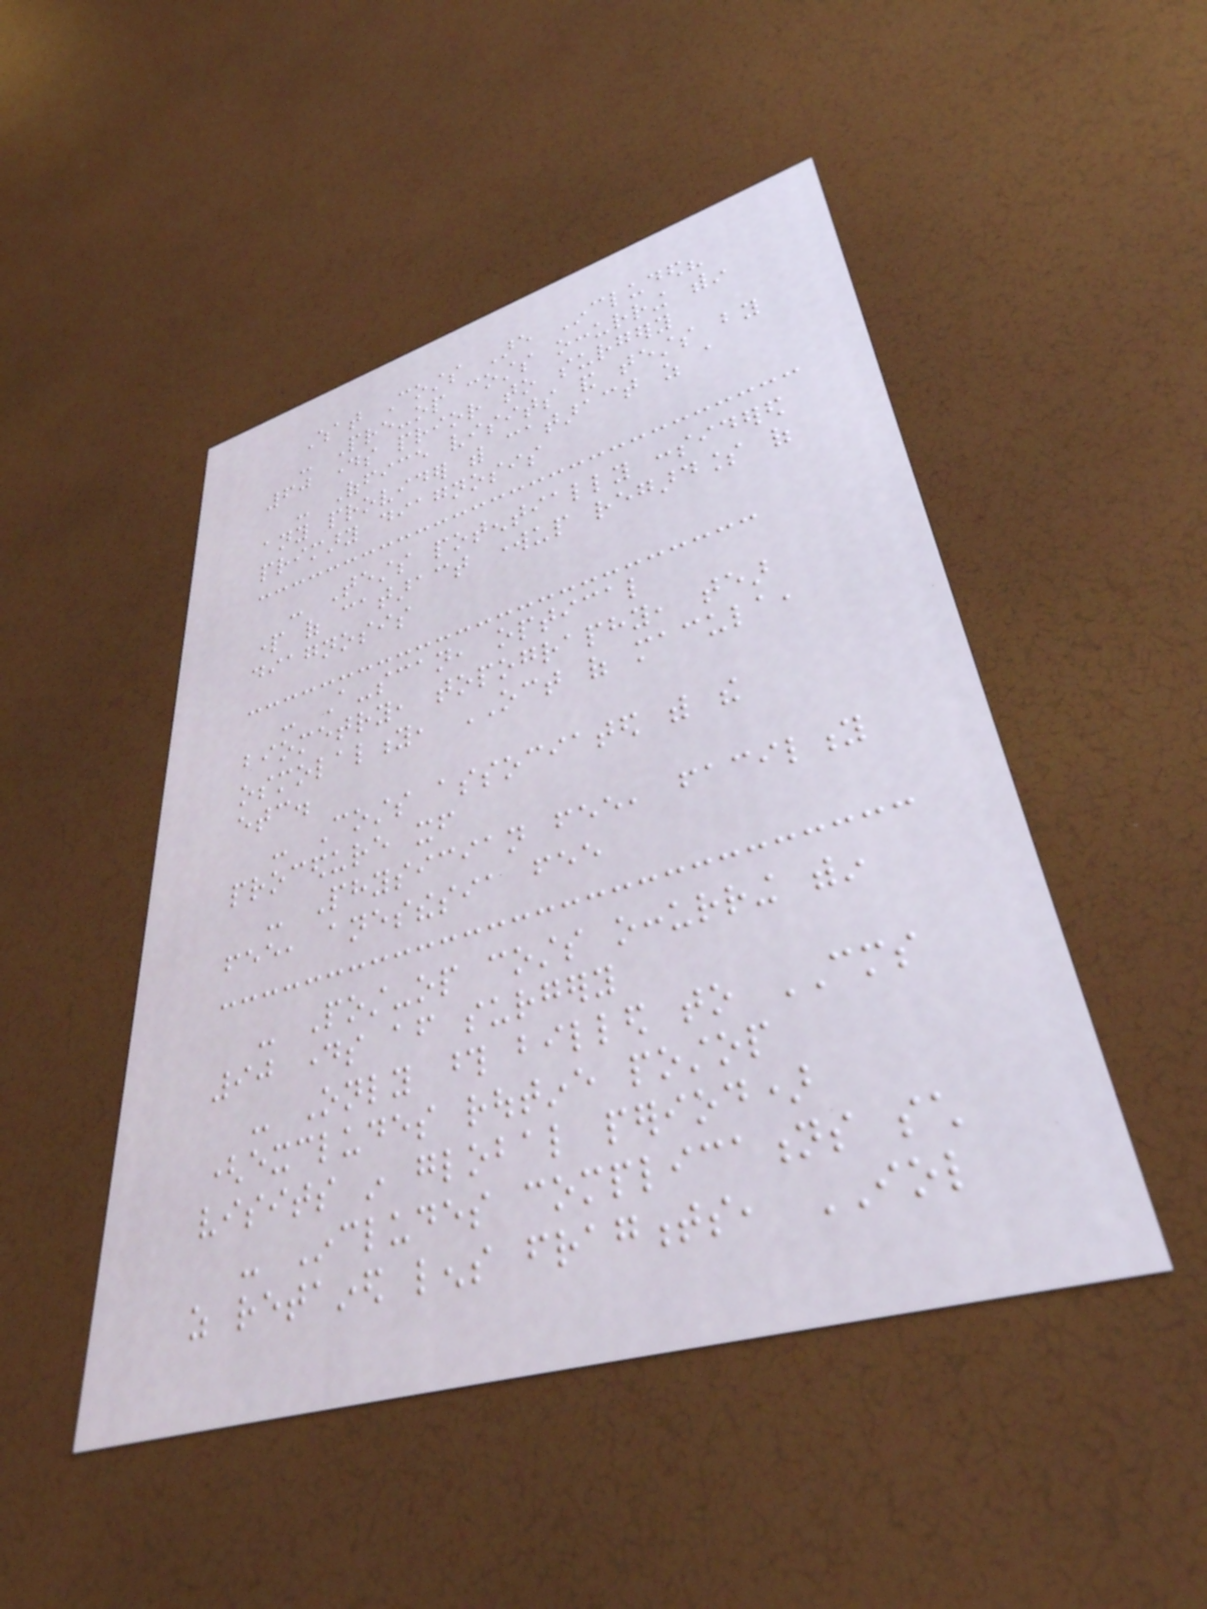What Costs Are Included?
- Pre-op costs occurring within
60 days prior to surgery
- Office visits and tests by
any provider with cataract as a
primary diagnosis
- Tests potentially considered
part of cataract workup regardless of
diagnosis
- A-scan, optical
biometry, topography, tear
osmolality, OCT of macula,
etc.
- Costs associated with the
procedure itself
- Physician fee, facility
fee, anesthesia fee
- Post-op costs occurring within
90 days after surgery
- Only those billed to CMS
(excludes routine postop
visits in global period)
- Includes complications such
as retained lens fragments, IOL
